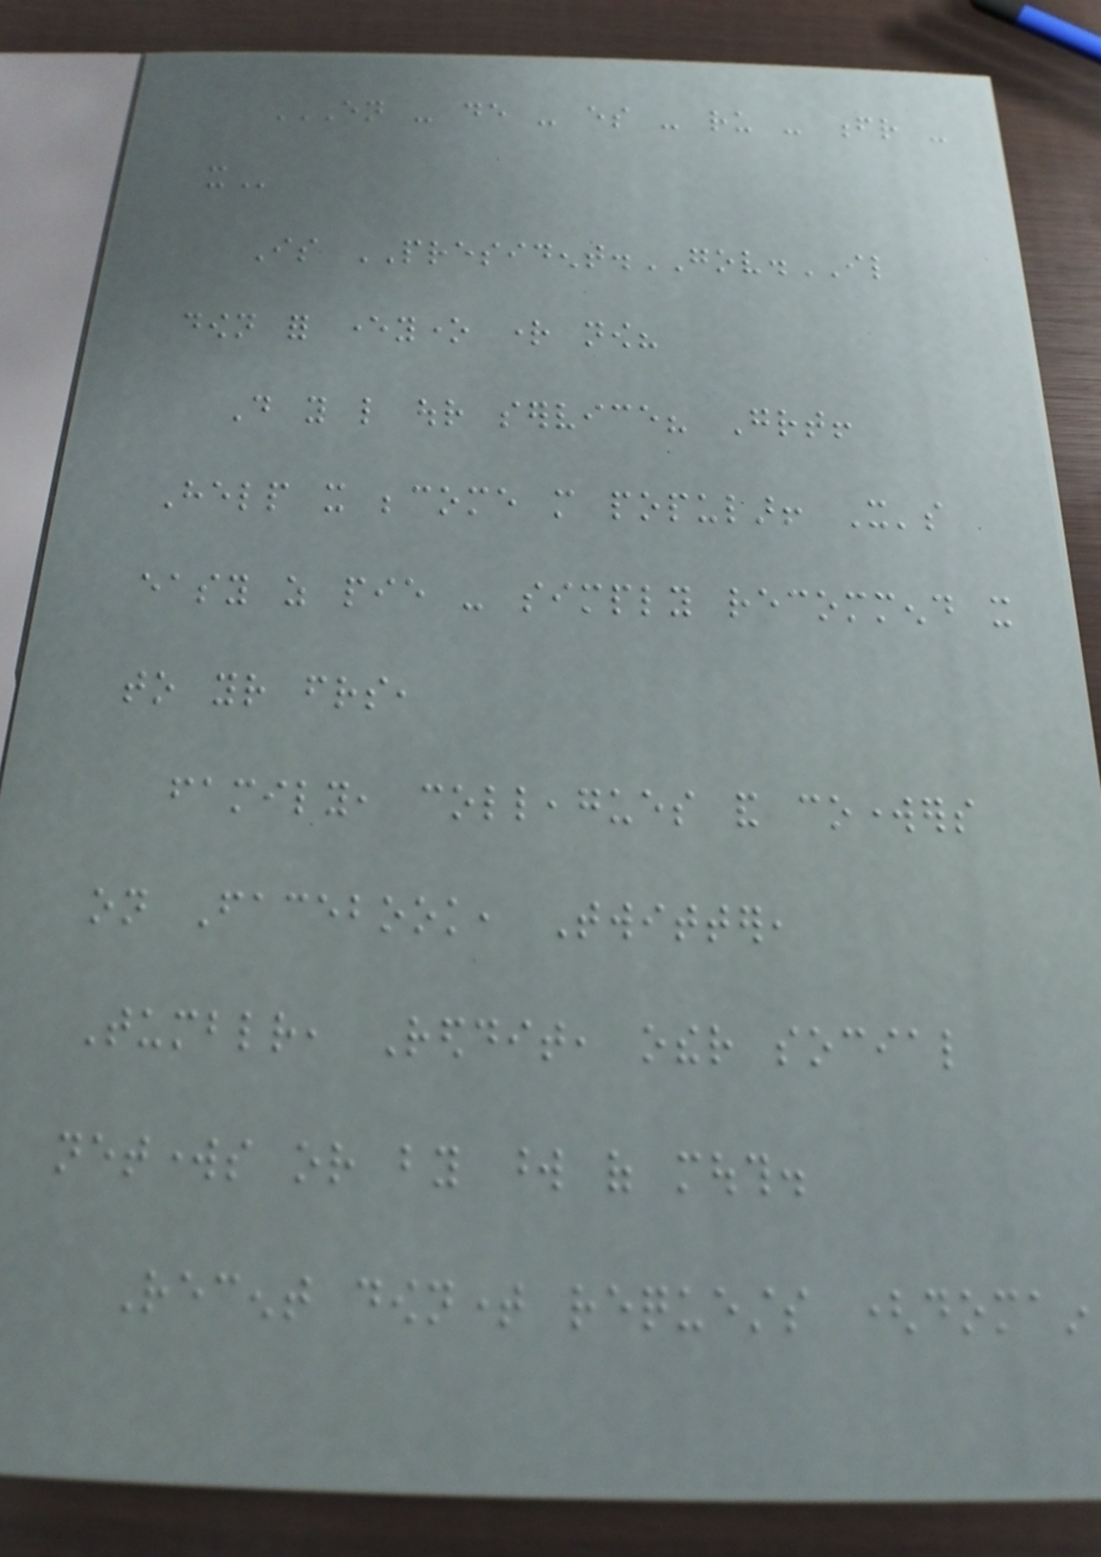EN - DE - ES - RU - FR -
IT
Is PRESIDENT.GOV.IL
down for everyone right now?
Do you like our service? Great!
Help it become more popular! It's
easy as pie - simply recommend it
to your friends,
family, colleagues and coworkers
on Facebook, Twitter,
Tumblr, Reddit, other social
networks or by word of mouth.
Recent downtime requests (domain
